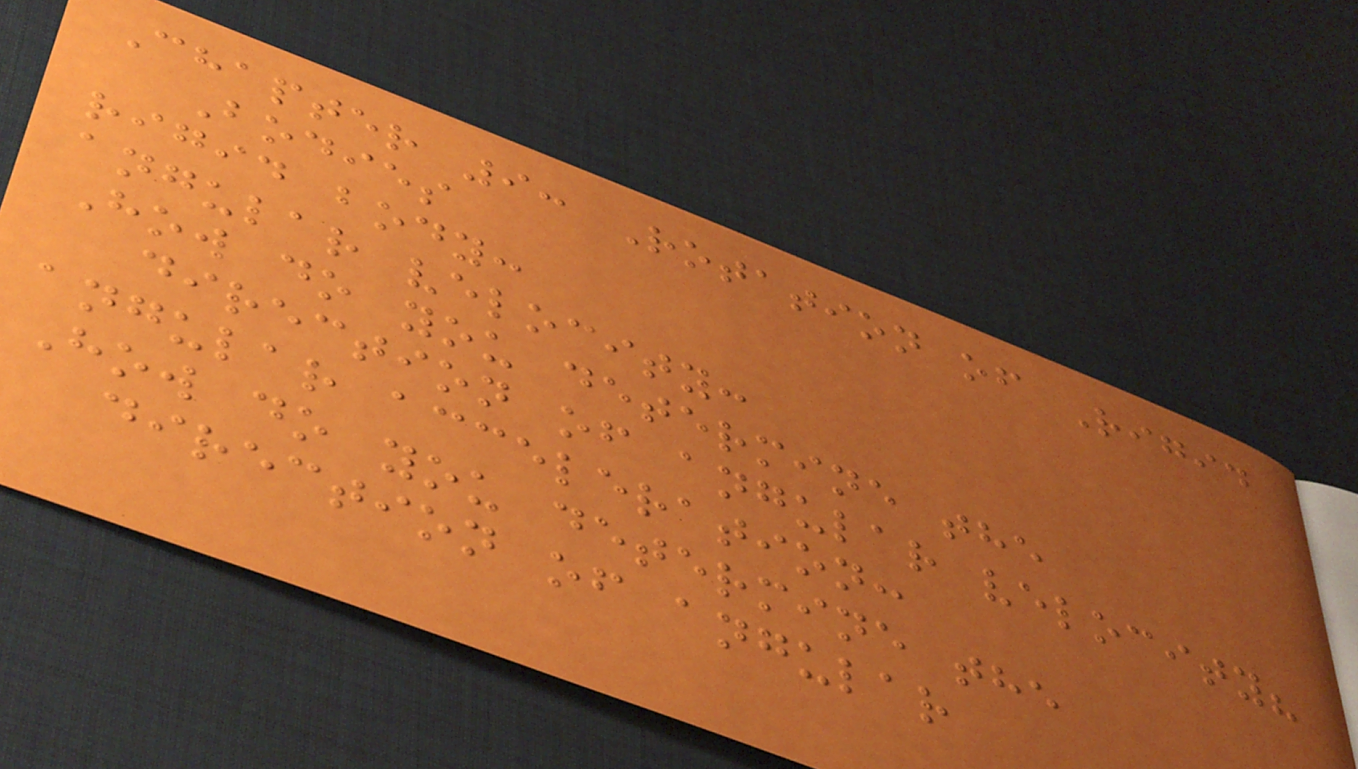Chapter 9: Rotation of Rigid
Bodies
rigid body:
angular velocity:
How do you determine the
direction of angular velocity?
angular acceleration:
How do you determine the
direction of angular
